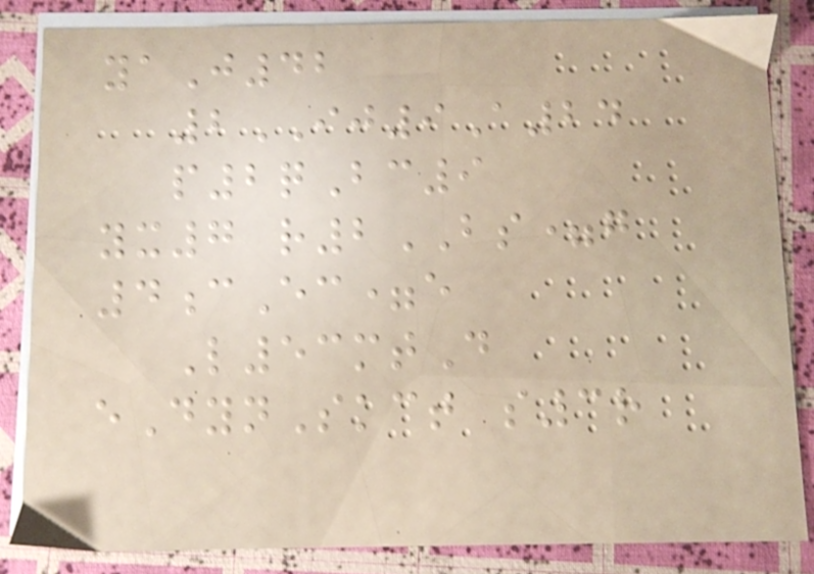yaJ42
2IJ9A24
p2qBc9
yx7 r2BS=g
4cEc=e
L53mtD
eDynSkct s3r
